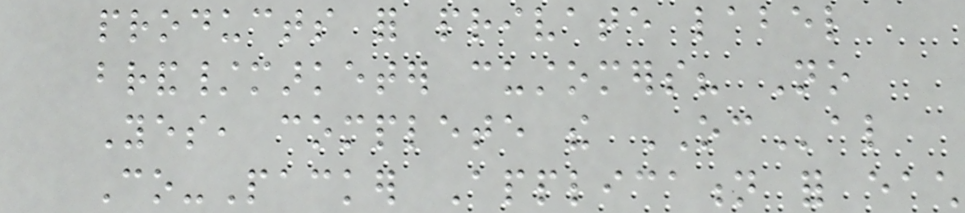products for private label
brand/marketer customers? No
Yes, complete the OCal
Co-Packer Application for each
